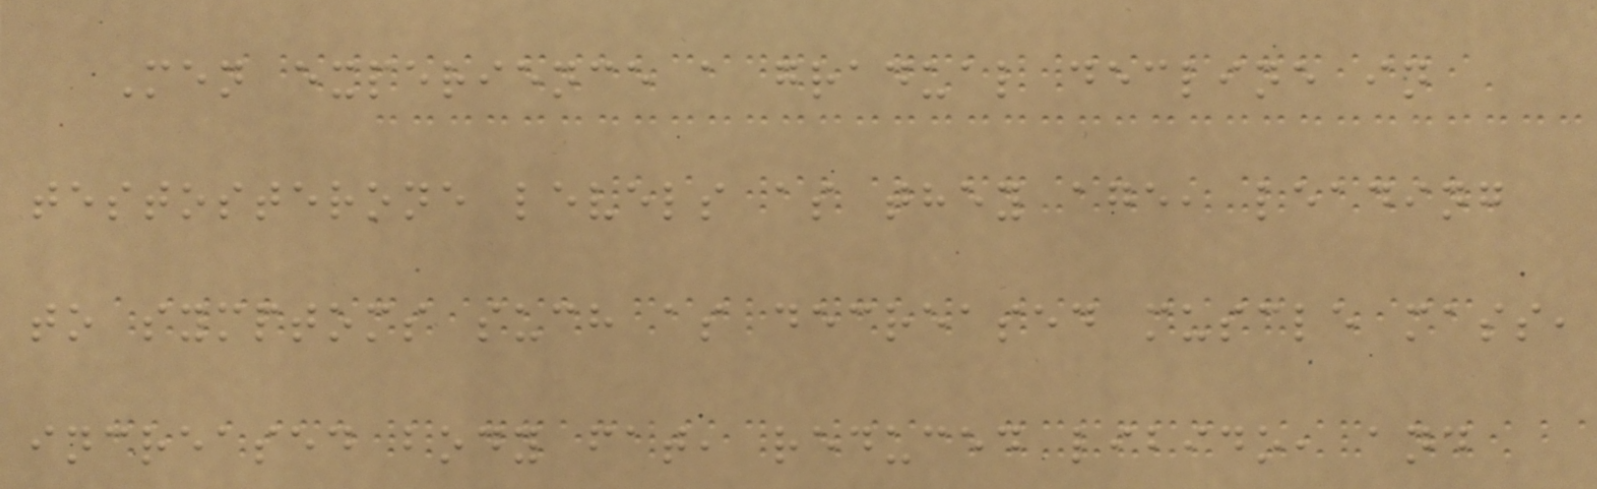Men experience a gradual decline in
testosterone levels as they age, leading
to symptoms such as decreased muscle mass,
increased body fat, reduced libido, and
